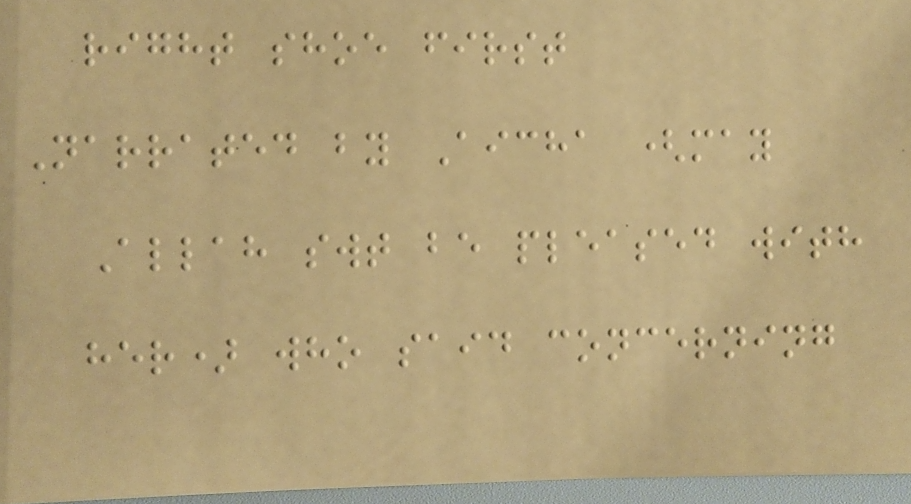right shoe first
Narrated by Aicha (may
Allah swt be pleased with
her) who said concerning
